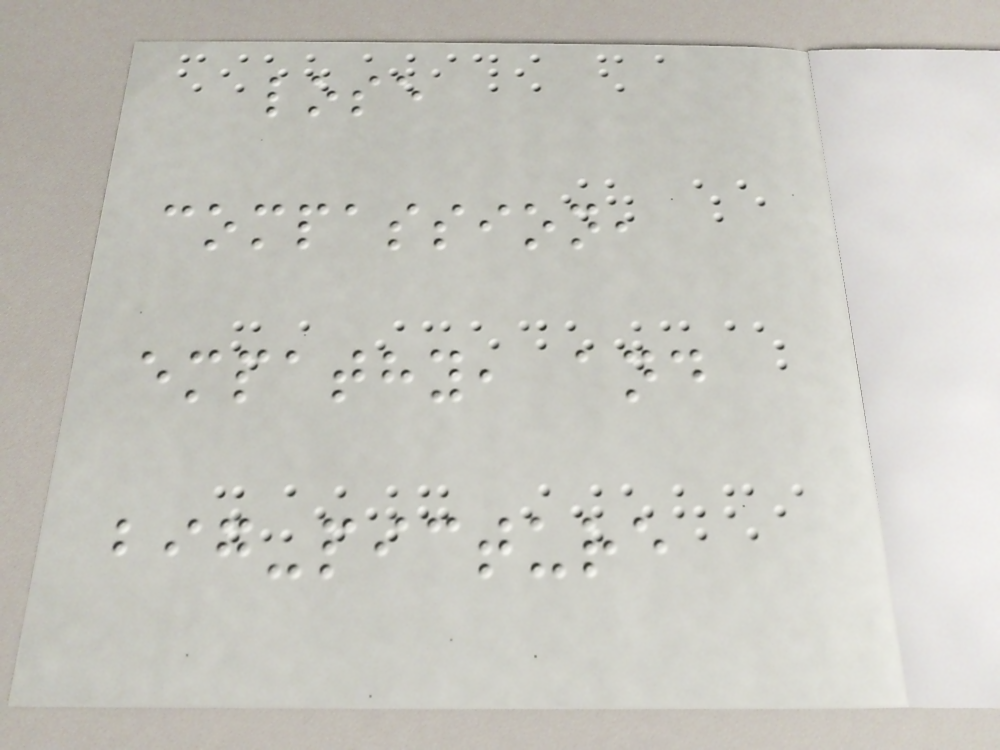lose
compassion,
empathy, and
big-picture
